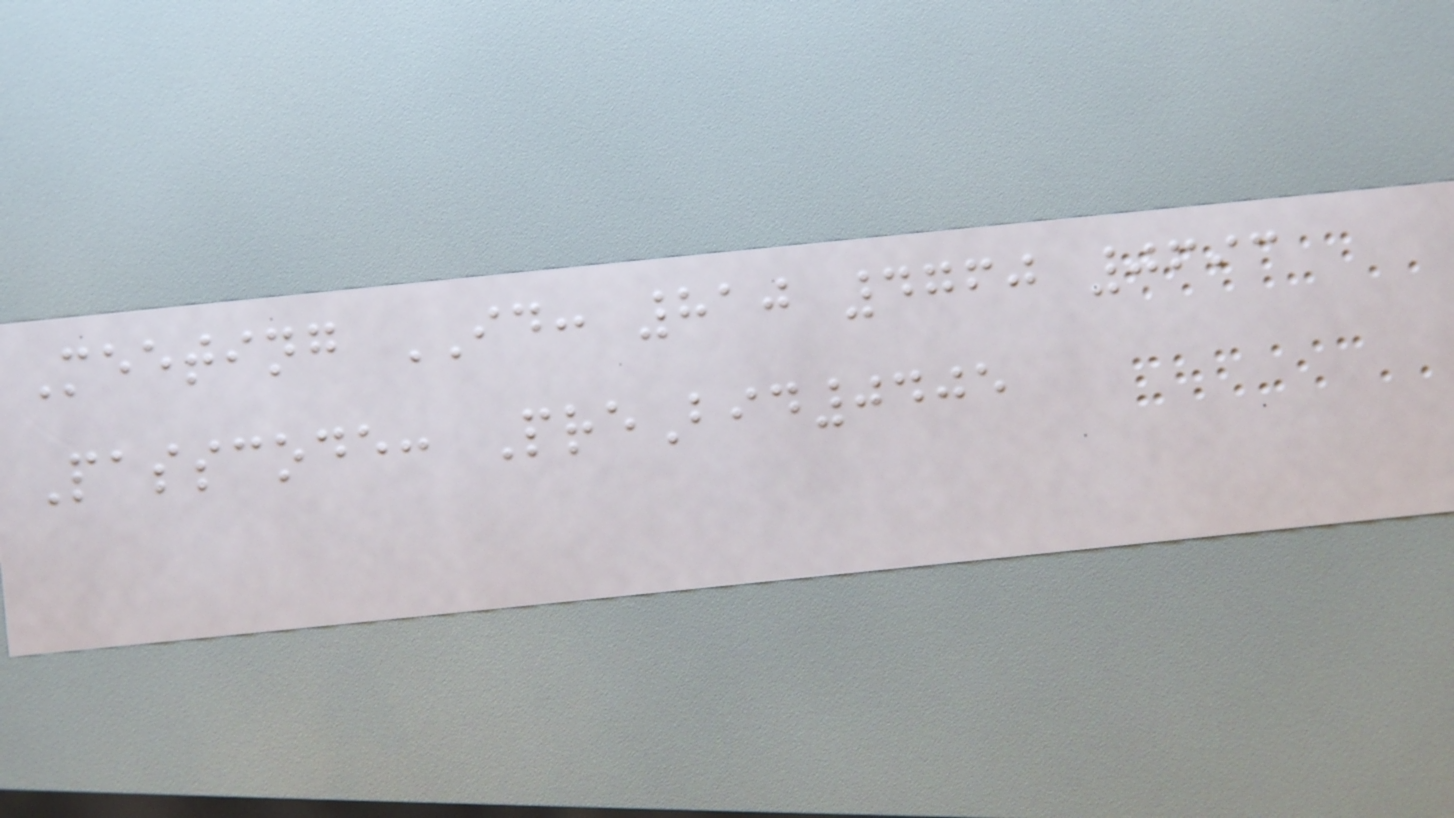Meeting ID: 810 4760 0693
Passcode: PreBid0405
